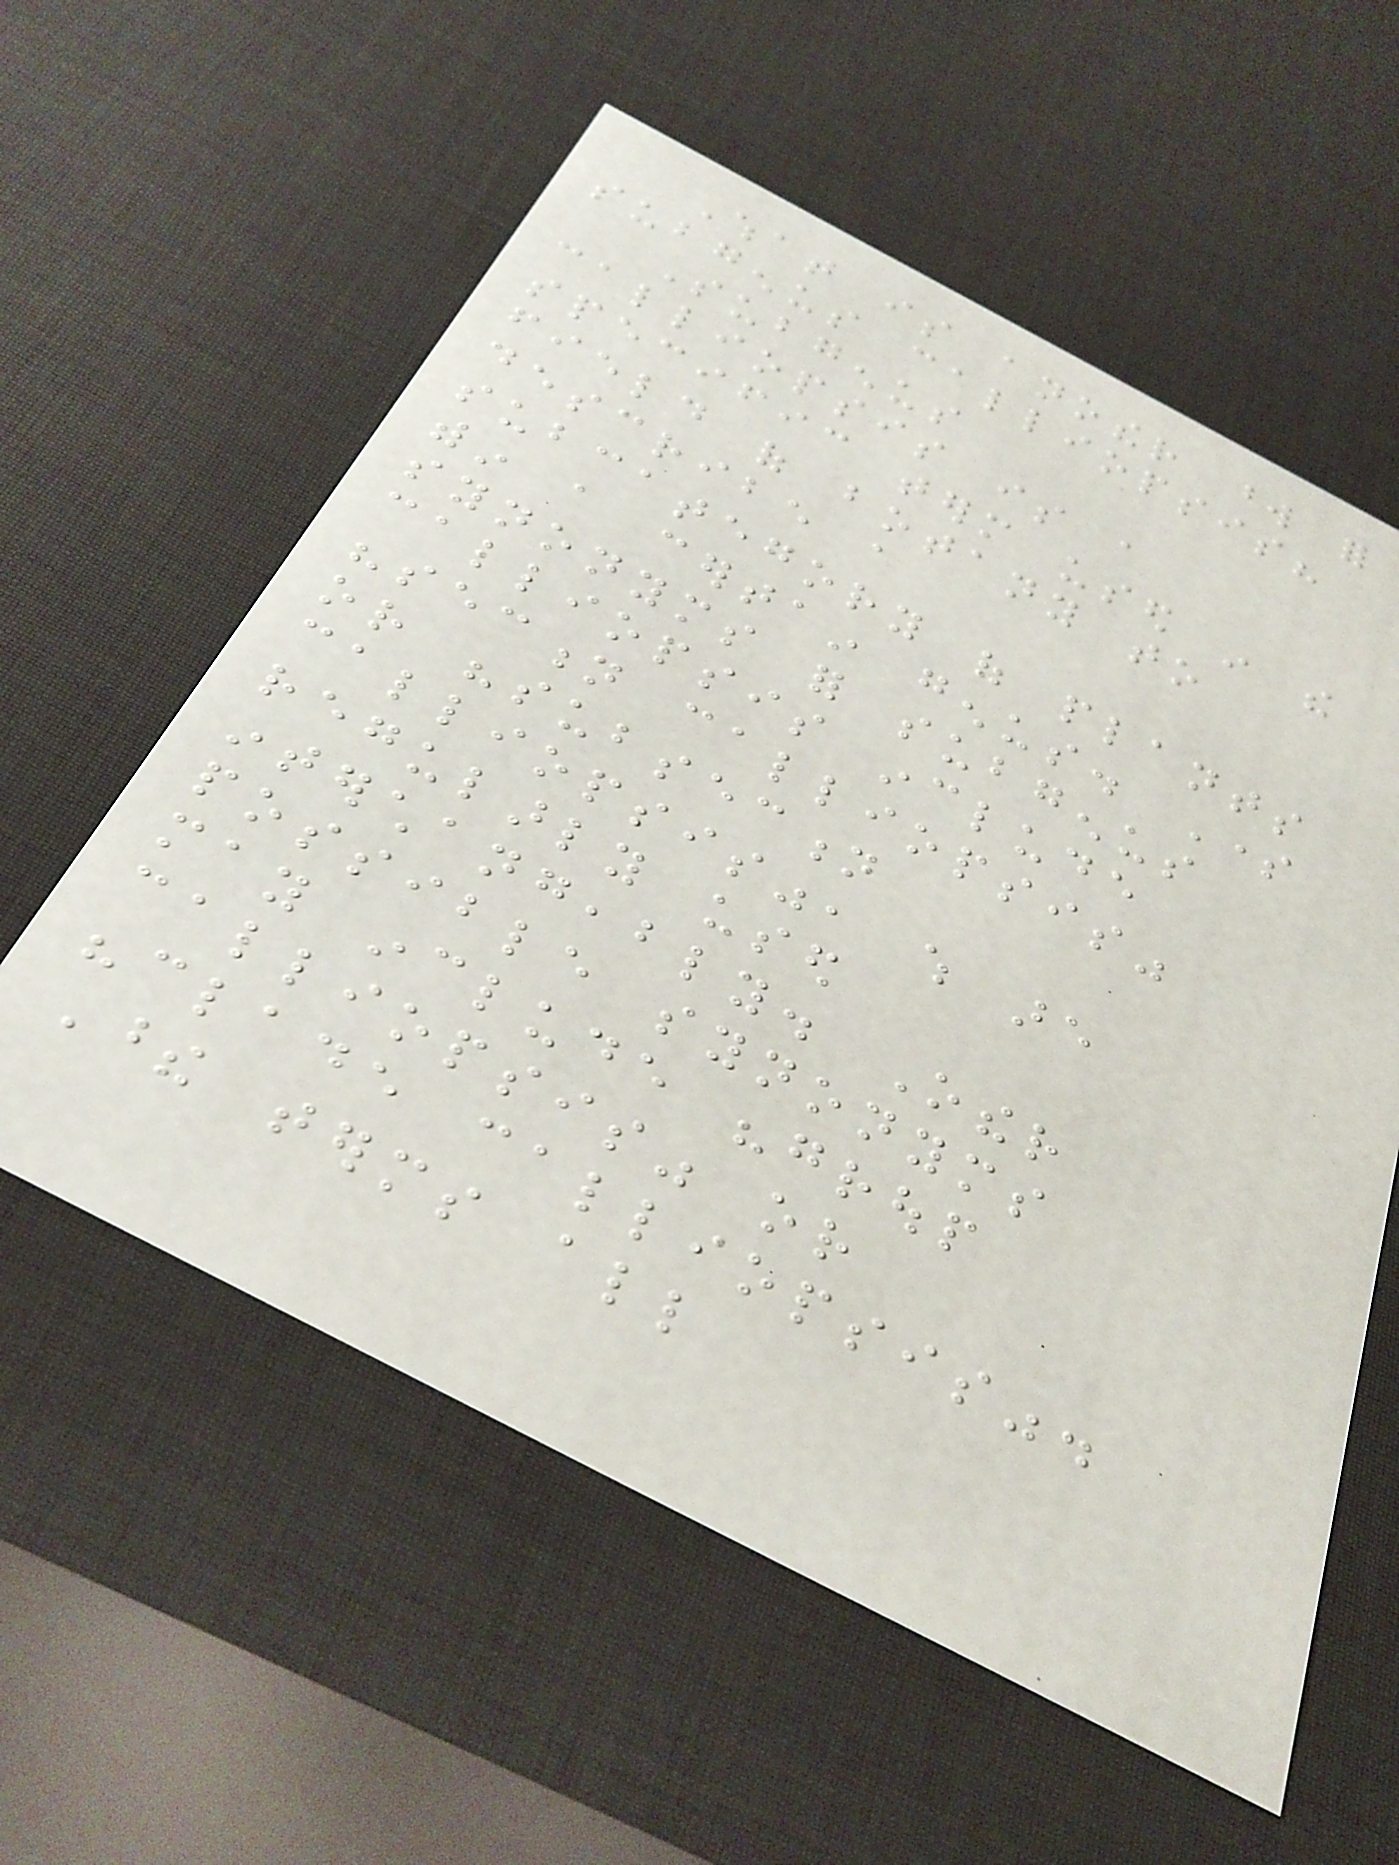What is another word for
subgenus calliopsis?
Subgenus
calliopsis is a
specific term used in the
field of botany to
describe a
subcategory of plants
within a certain genus. Some
synonyms for subgenus
calliopsis include
"section calliopsis"
or "subsection
calliopsis", which are
regularly used
interchangeably. Other
possible synonyms
may include "group
calliopsis" or
"clade calliopsis".
These terms all
